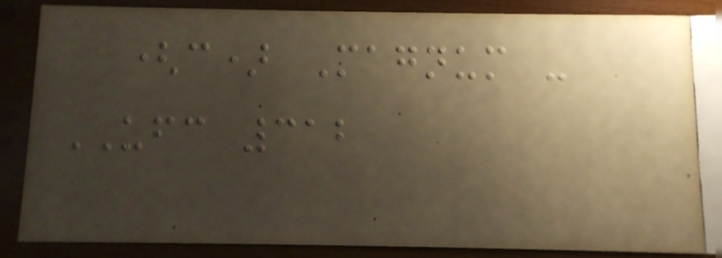(c) Magnum -
UFC 312
